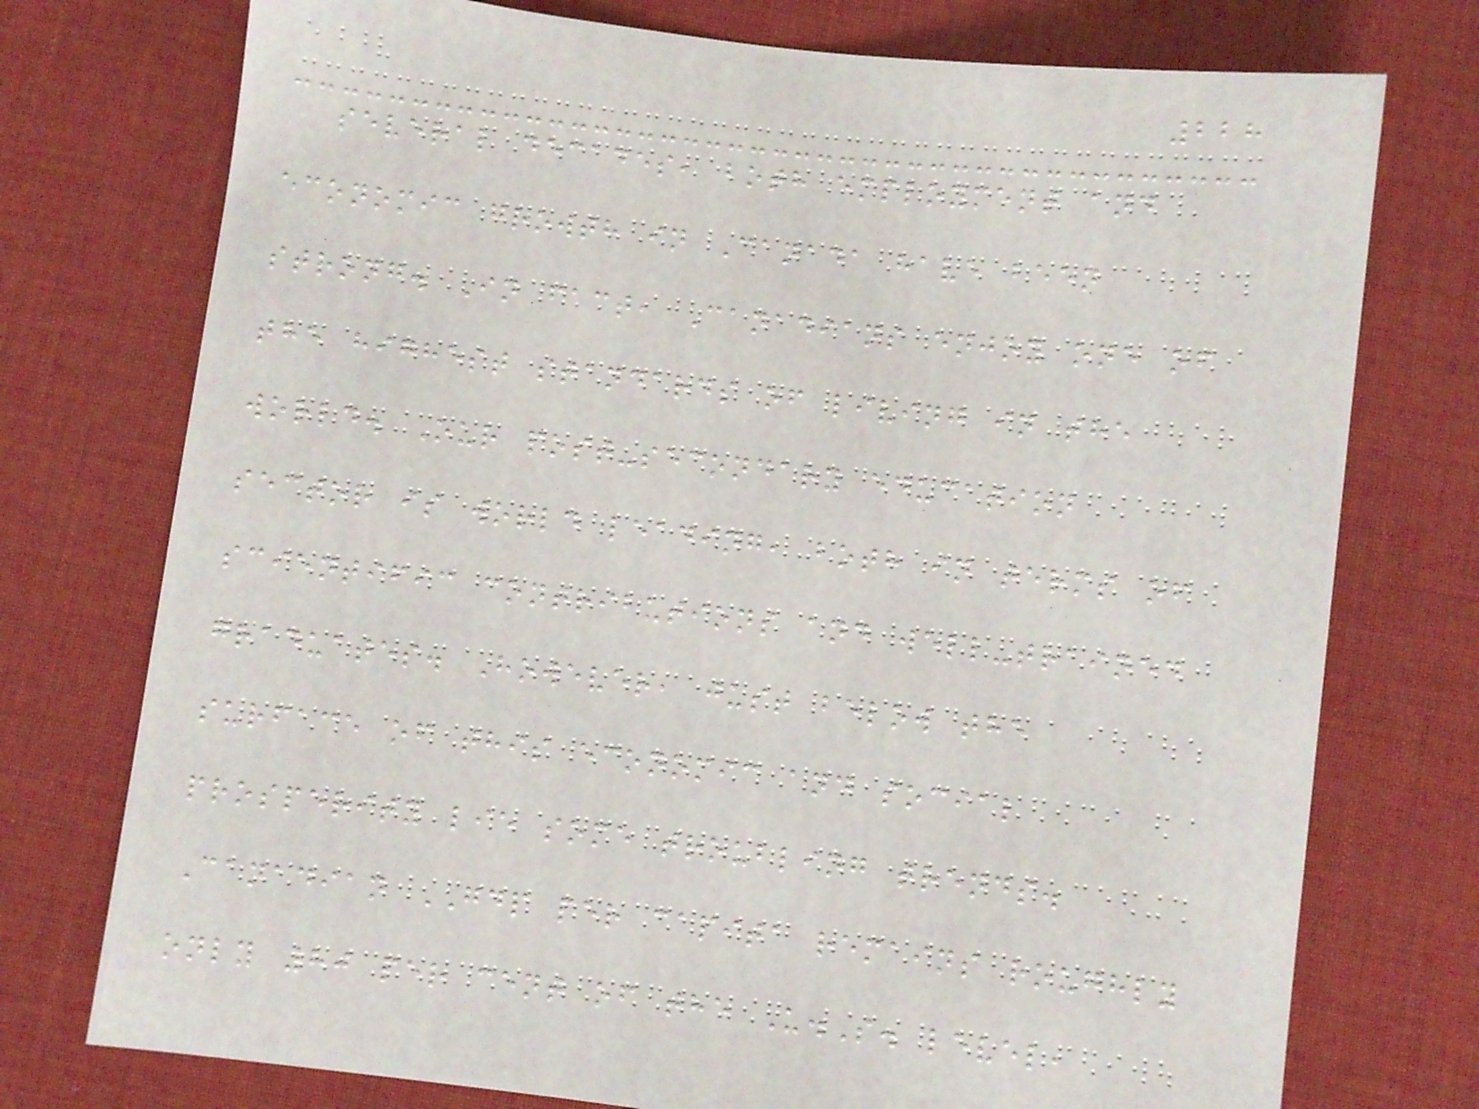228
several decades, both employment and
economic growth in Canada have been
strong. In fact, Canadians enjoy one of
the highest standards of living in the
world. Our post-secondary education
sector is world leading, both in terms of
scientific contributions and well-trained
graduates. However, just below the
surface of this economic and social
prosperity lie some troubling trends.
Canadian GDP per capita remains roughly
only 80 per cent of the U.S. level,
